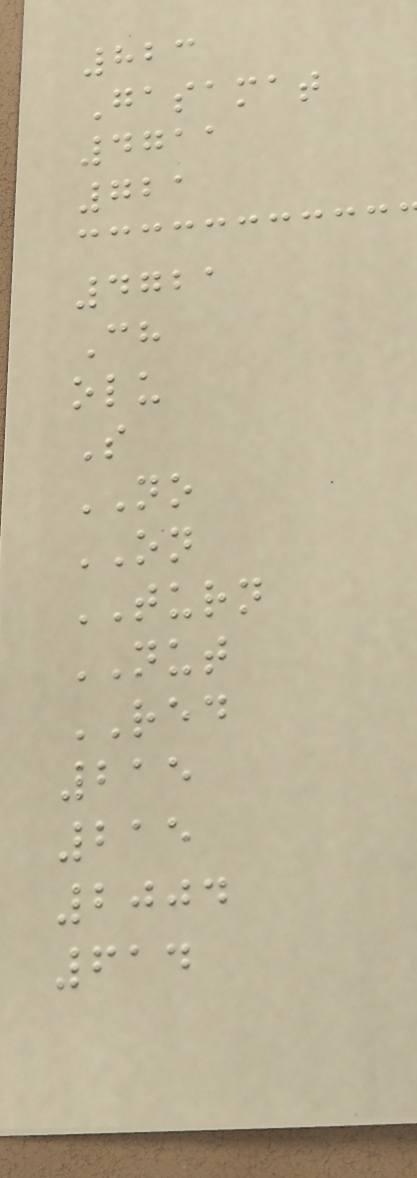823
Gasamat
4711
721
4721
Ch
olu
S
NO
ON
TURN
NUT
RED
215
215
2004
614
